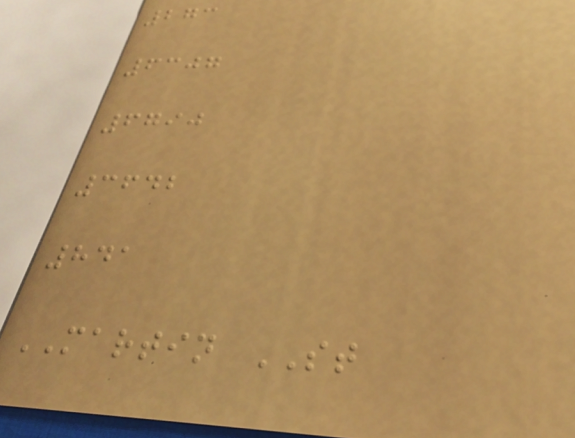273
6307
6790
3642
841
MARTIN ST
